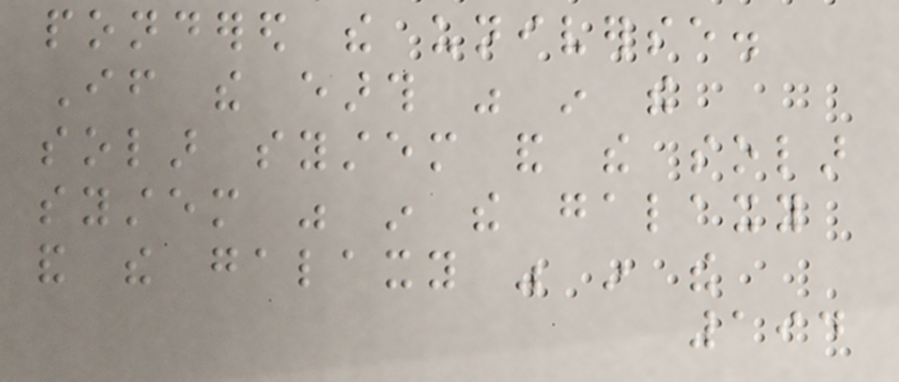pondered the universe.
If the earth was in the
solar system and the solar
system was in the galaxy
and the galaxy was in the
194
